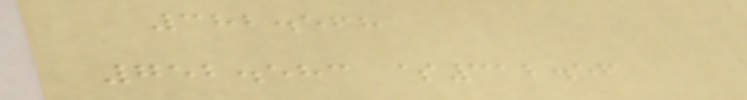382.568
752.583 $312.56
